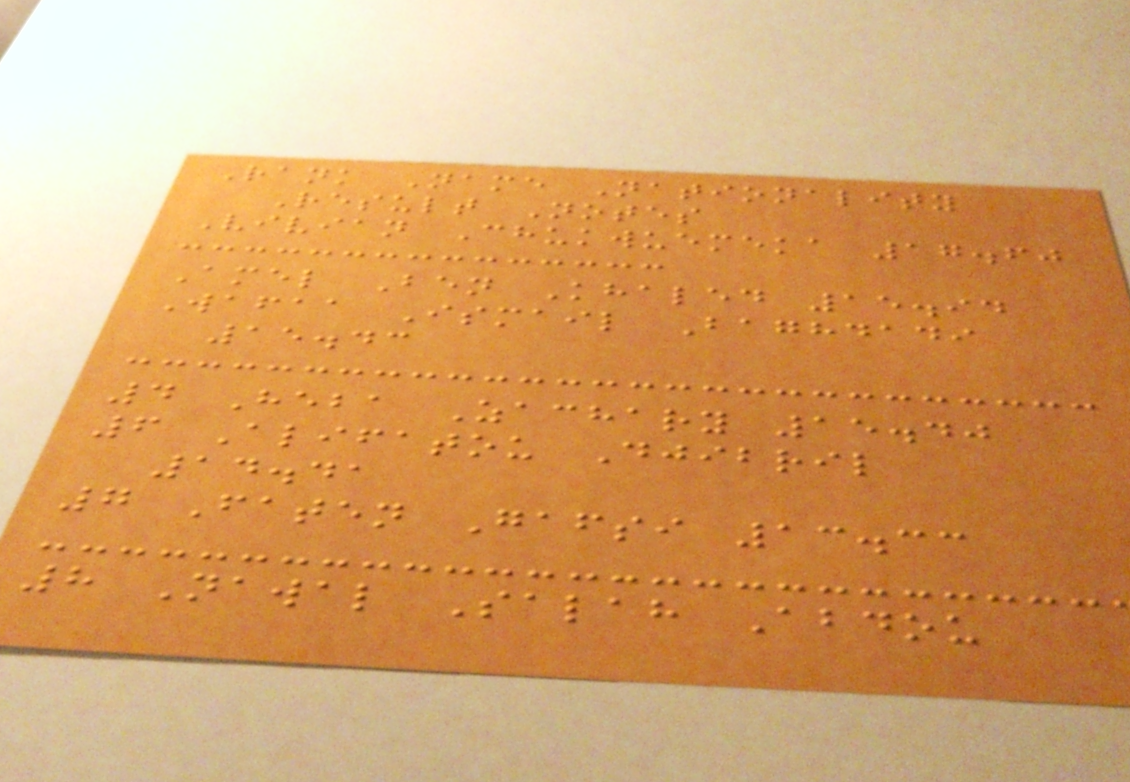Rank Name Nationality
Result Notes
Vivian Chukwuemeka 17.60
Amel Ben Khaled 15.94
Wafaa Ismail Baghdadi
15.43
4 Heba Zachary 15.40
6 Alifatou Djibril
14.41
7 Faten Gafsi 13.33
8 Nawal Salah Abdou
